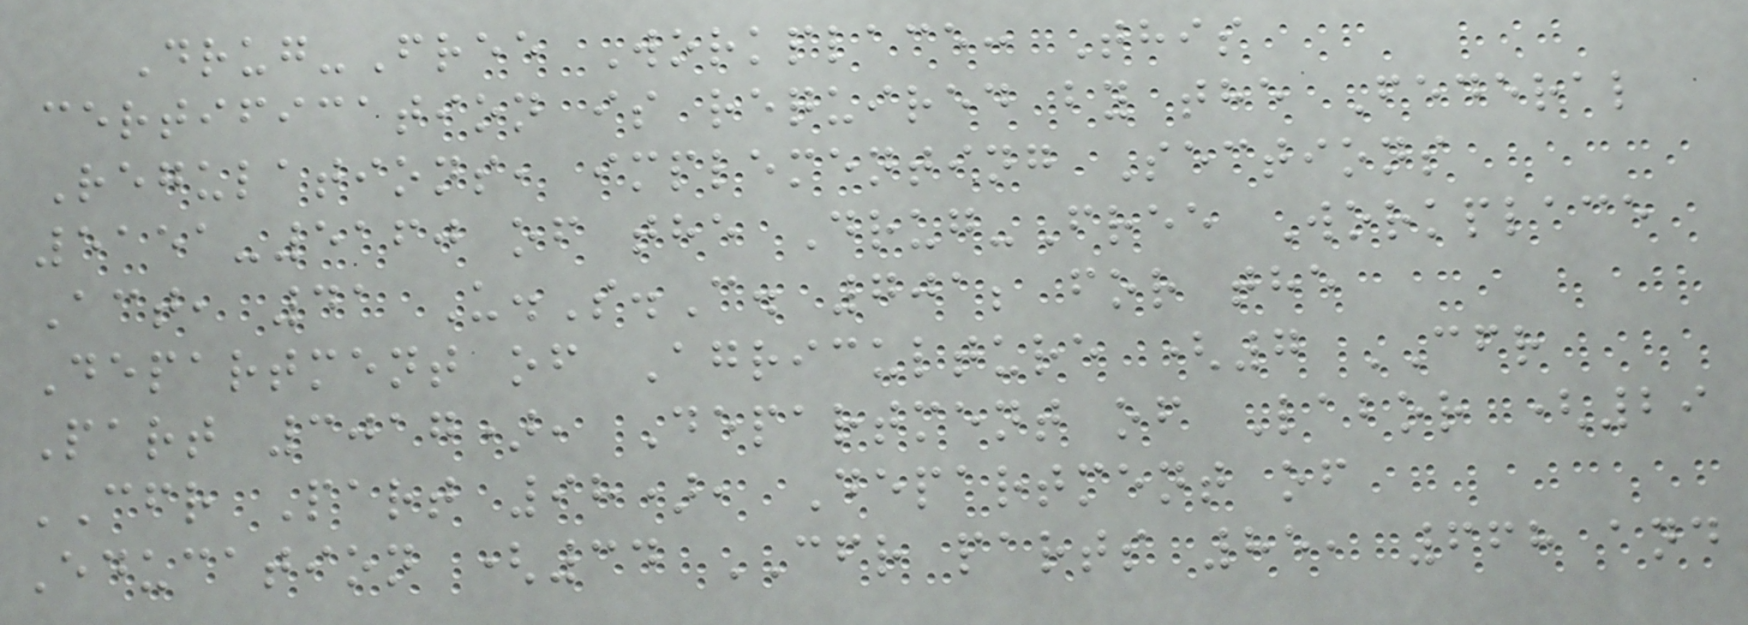Drug-Free Workplace: This
certification is required by the Federal
Regulations, implementing Sections
5151-5160 of the Drug-Free Workplace
Act, 41 U.S.C. 701; for the
Department of Agriculture (7 CFR
Part 3017), Department of Labor (29
CFR Part 98), Department of
Education (34 CFR parts 85, 668 and
